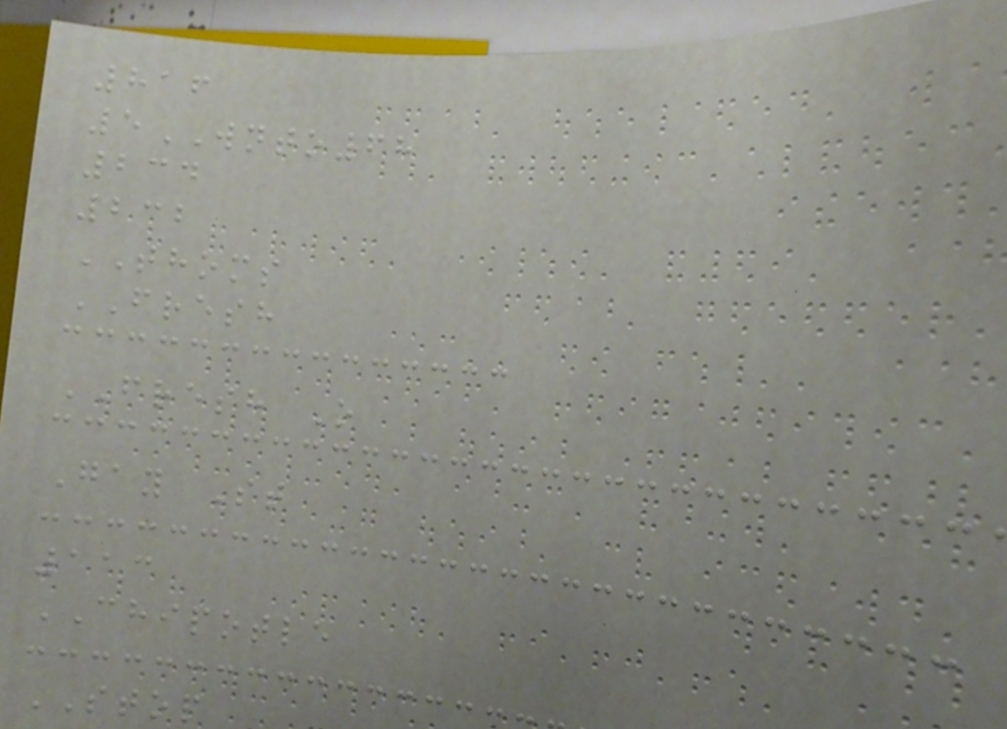816
5WNTO68
234
232
THOMS
FRESH
FRESH O
Gay St
113
CHIPOTLE
STOP
